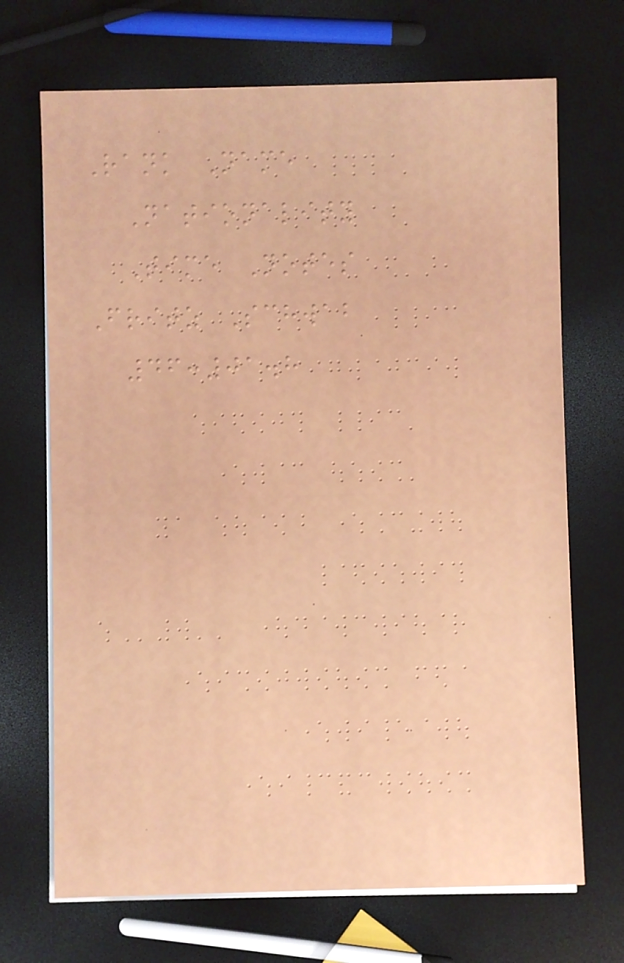Rank Name
Nationality
Time Notes
Fritz Schwab
46:01.8
